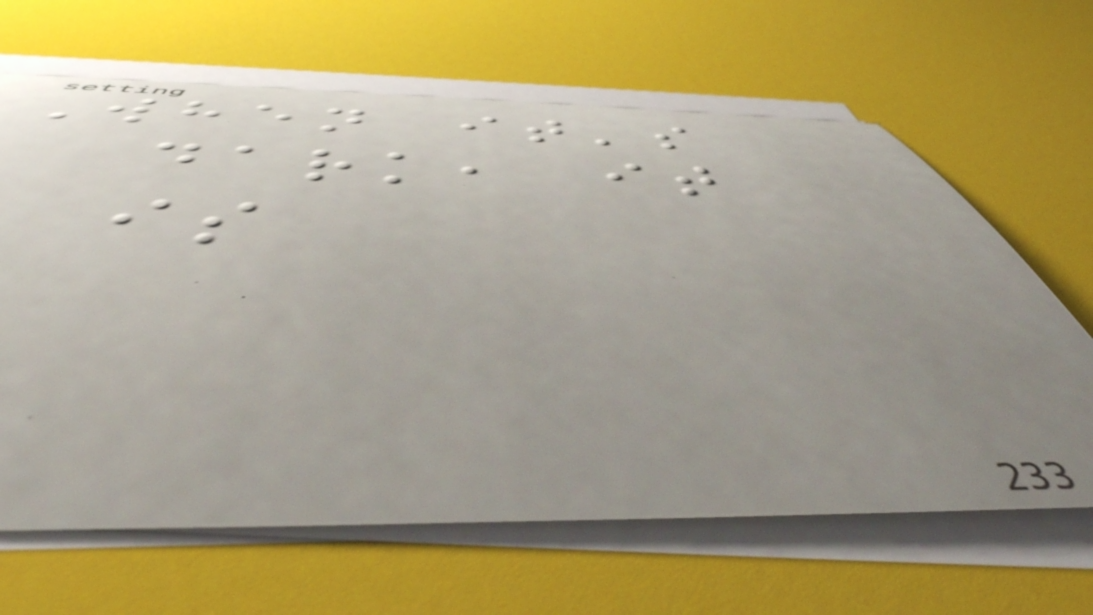When it's
dark, it
is
